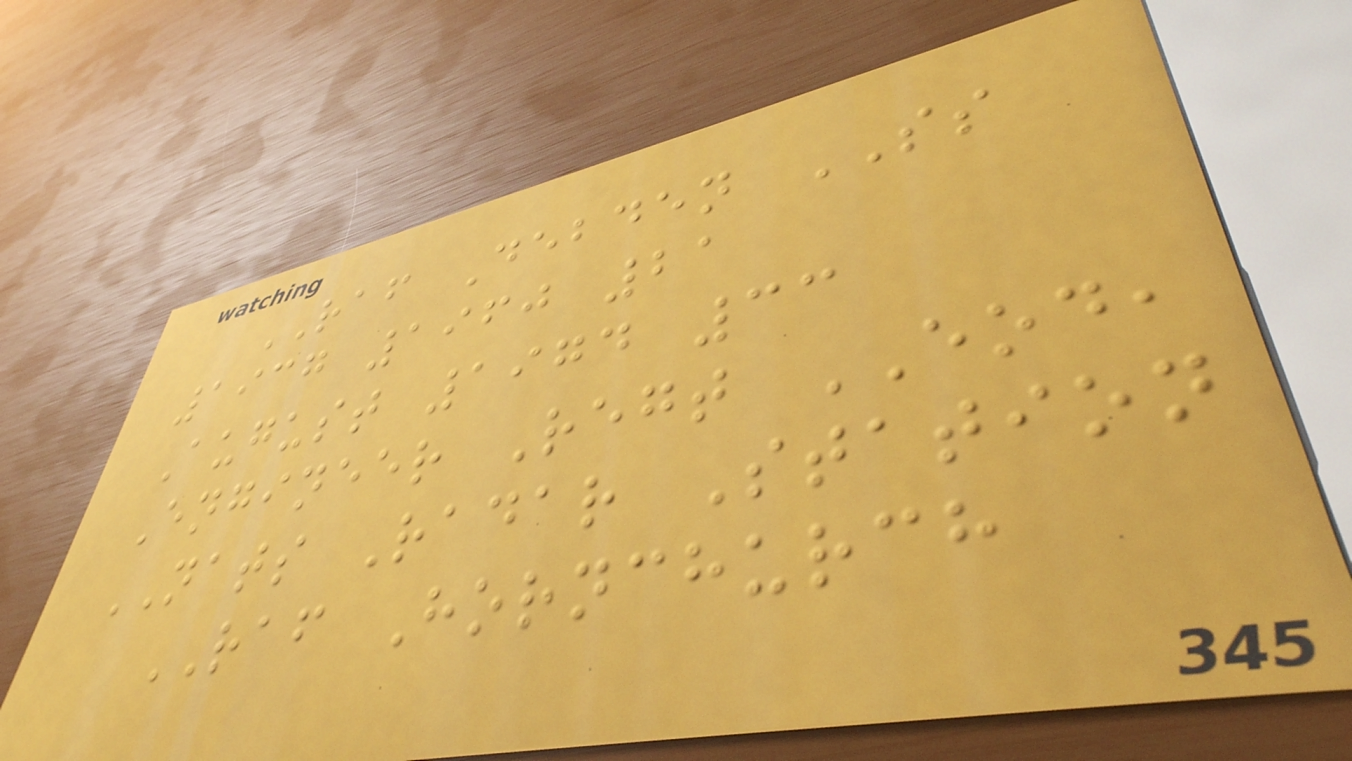RAF Debden SS
1937 1960 21
August 1974 33
Engineer Regt EOD,
NATS Radar Station
RAF Hornchurch
